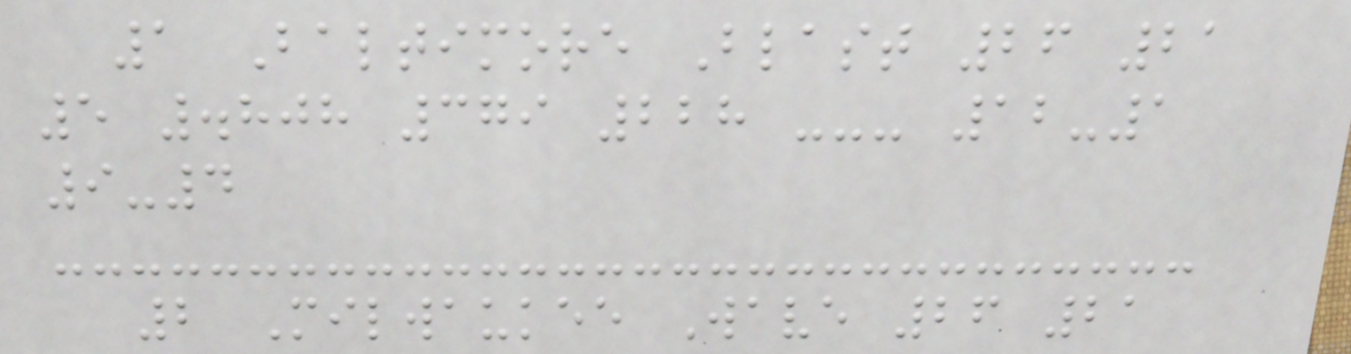1 Baltimore Blast 26 21
5 .808 379 228 --- 12-1
9-4
2 Milwaukee Wave 26 21
